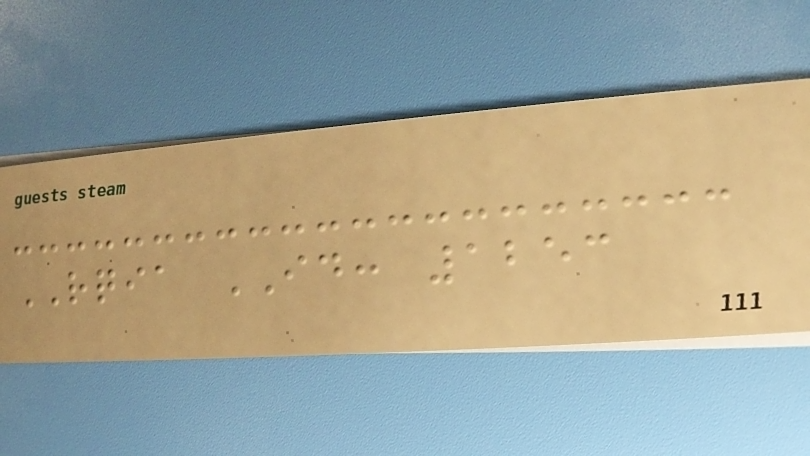RQIA ID: 1253
